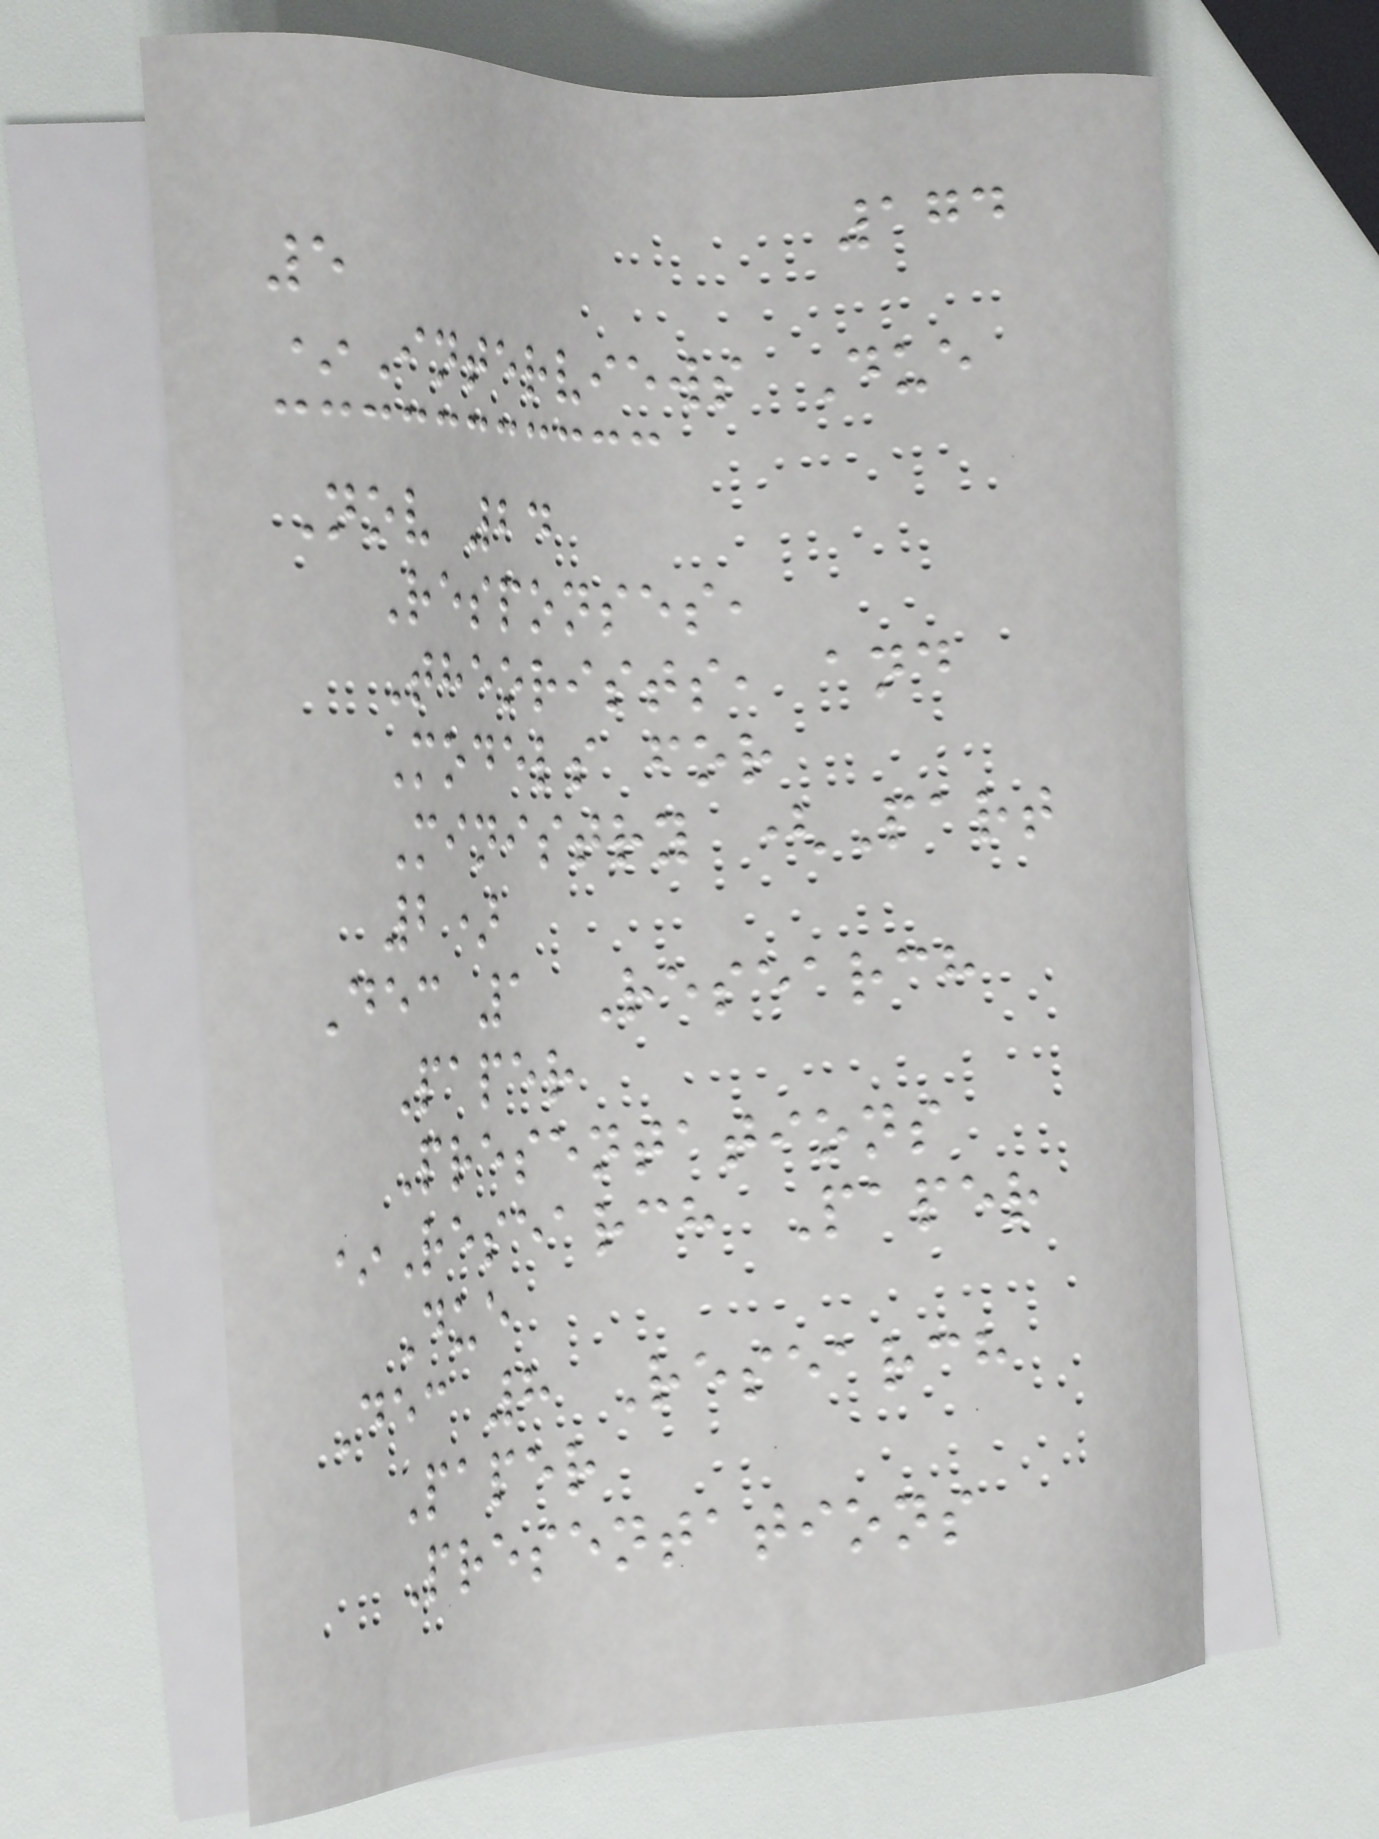174
5
*Interviews Due
Nov 24
Responses,
Theorists, and
Models for
Ministry (Part
2)
Dec 1 Research
Paper
Presentations
*Research Paper
Due
Dec 8 Research
Paper
Presentations
